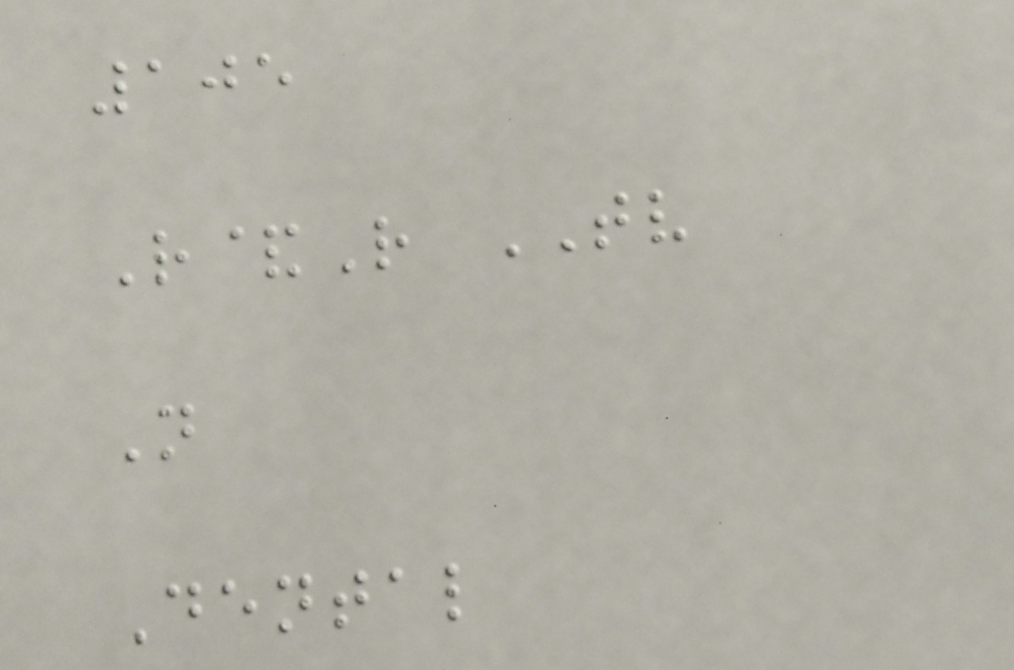105
R&R TV
N
Dental
